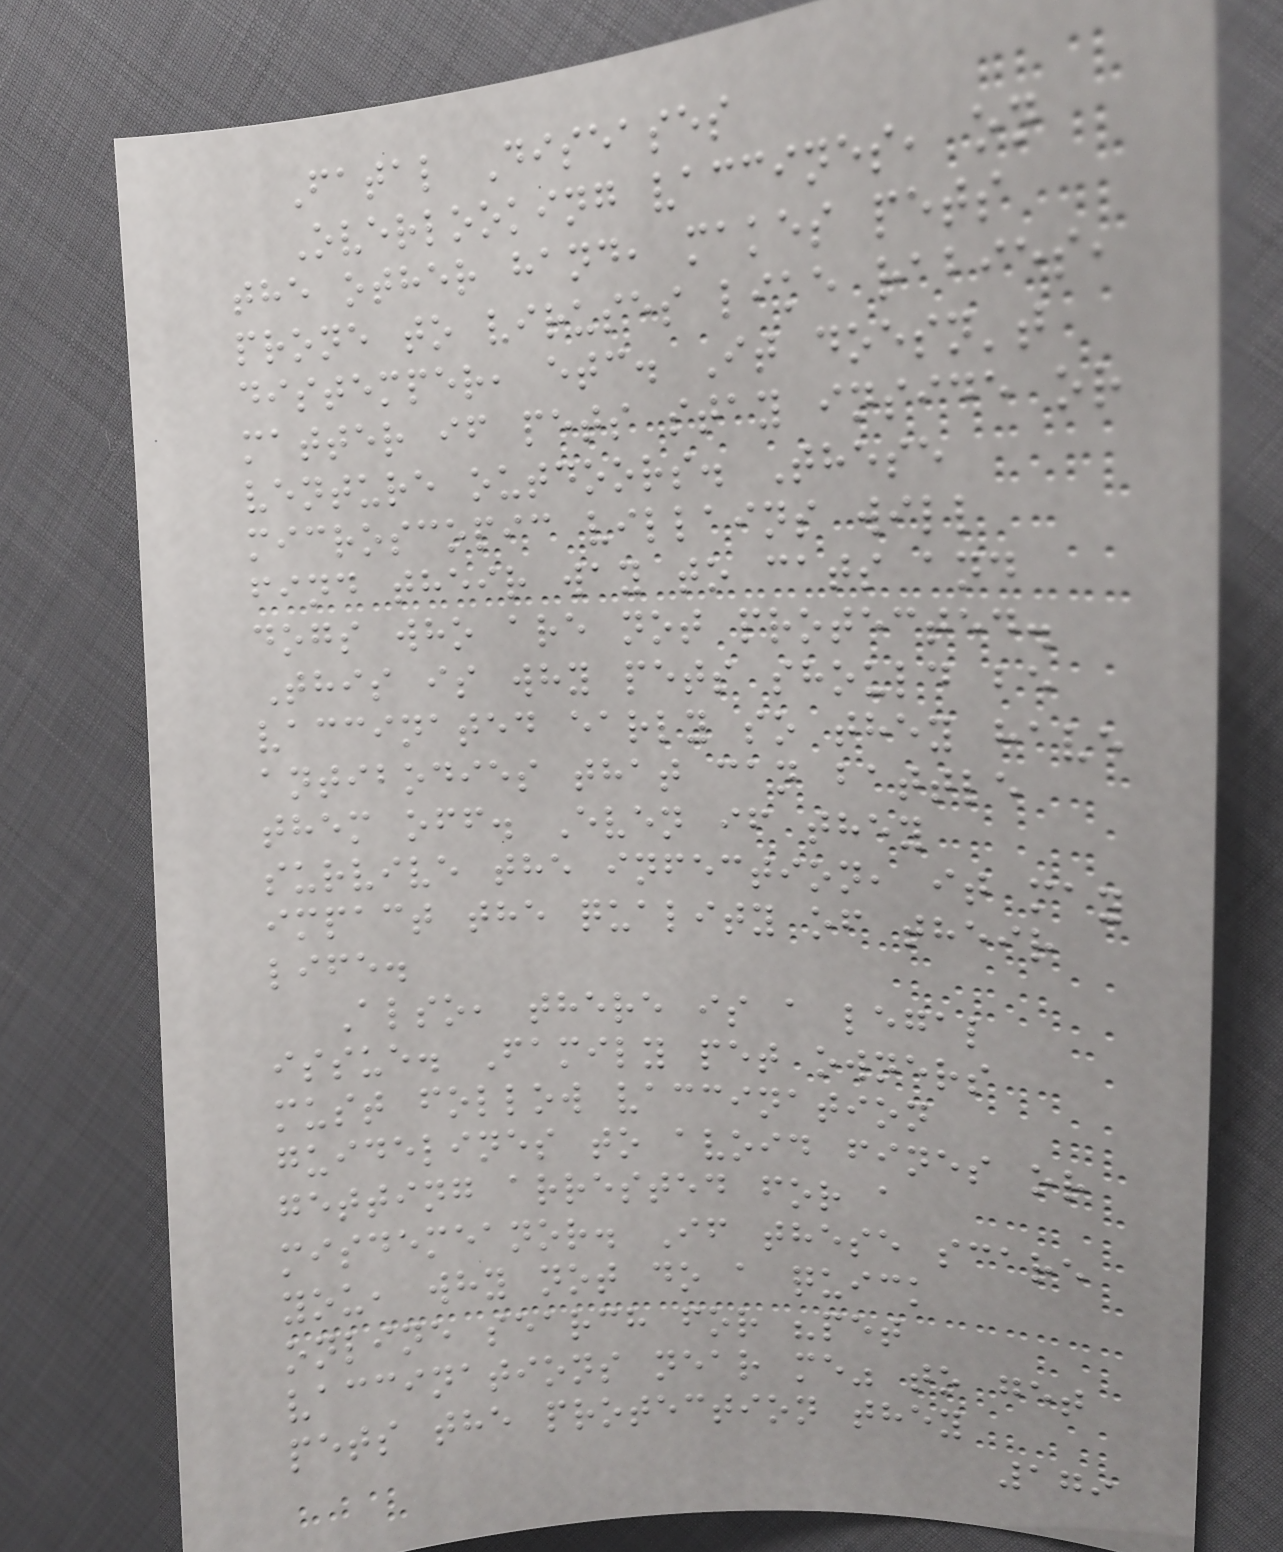Fatal Diseases
Overlooking vaccines, on
the other hand, makes pets
prone to viruses like rabies,
distemper, etc. It doesn't
matter if pets stay inside or
venture outdoors. These
microscopic villains will
find their way to cats and
dogs who are not protected.
This is why pets should be
vaccinated early so they have
antibodies that can battle
them off. Even if they
survive the infection, it may
impact the quality of their
life.
Also, there is a legal
issue. Family pet owners
must follow vaccination
guidelines to avoid fines or
getting arrested for a
misdemeanor. If these scare
you, why not do a quick
online search for "pet
vaccinations near me" to get
pets the protection they
179
